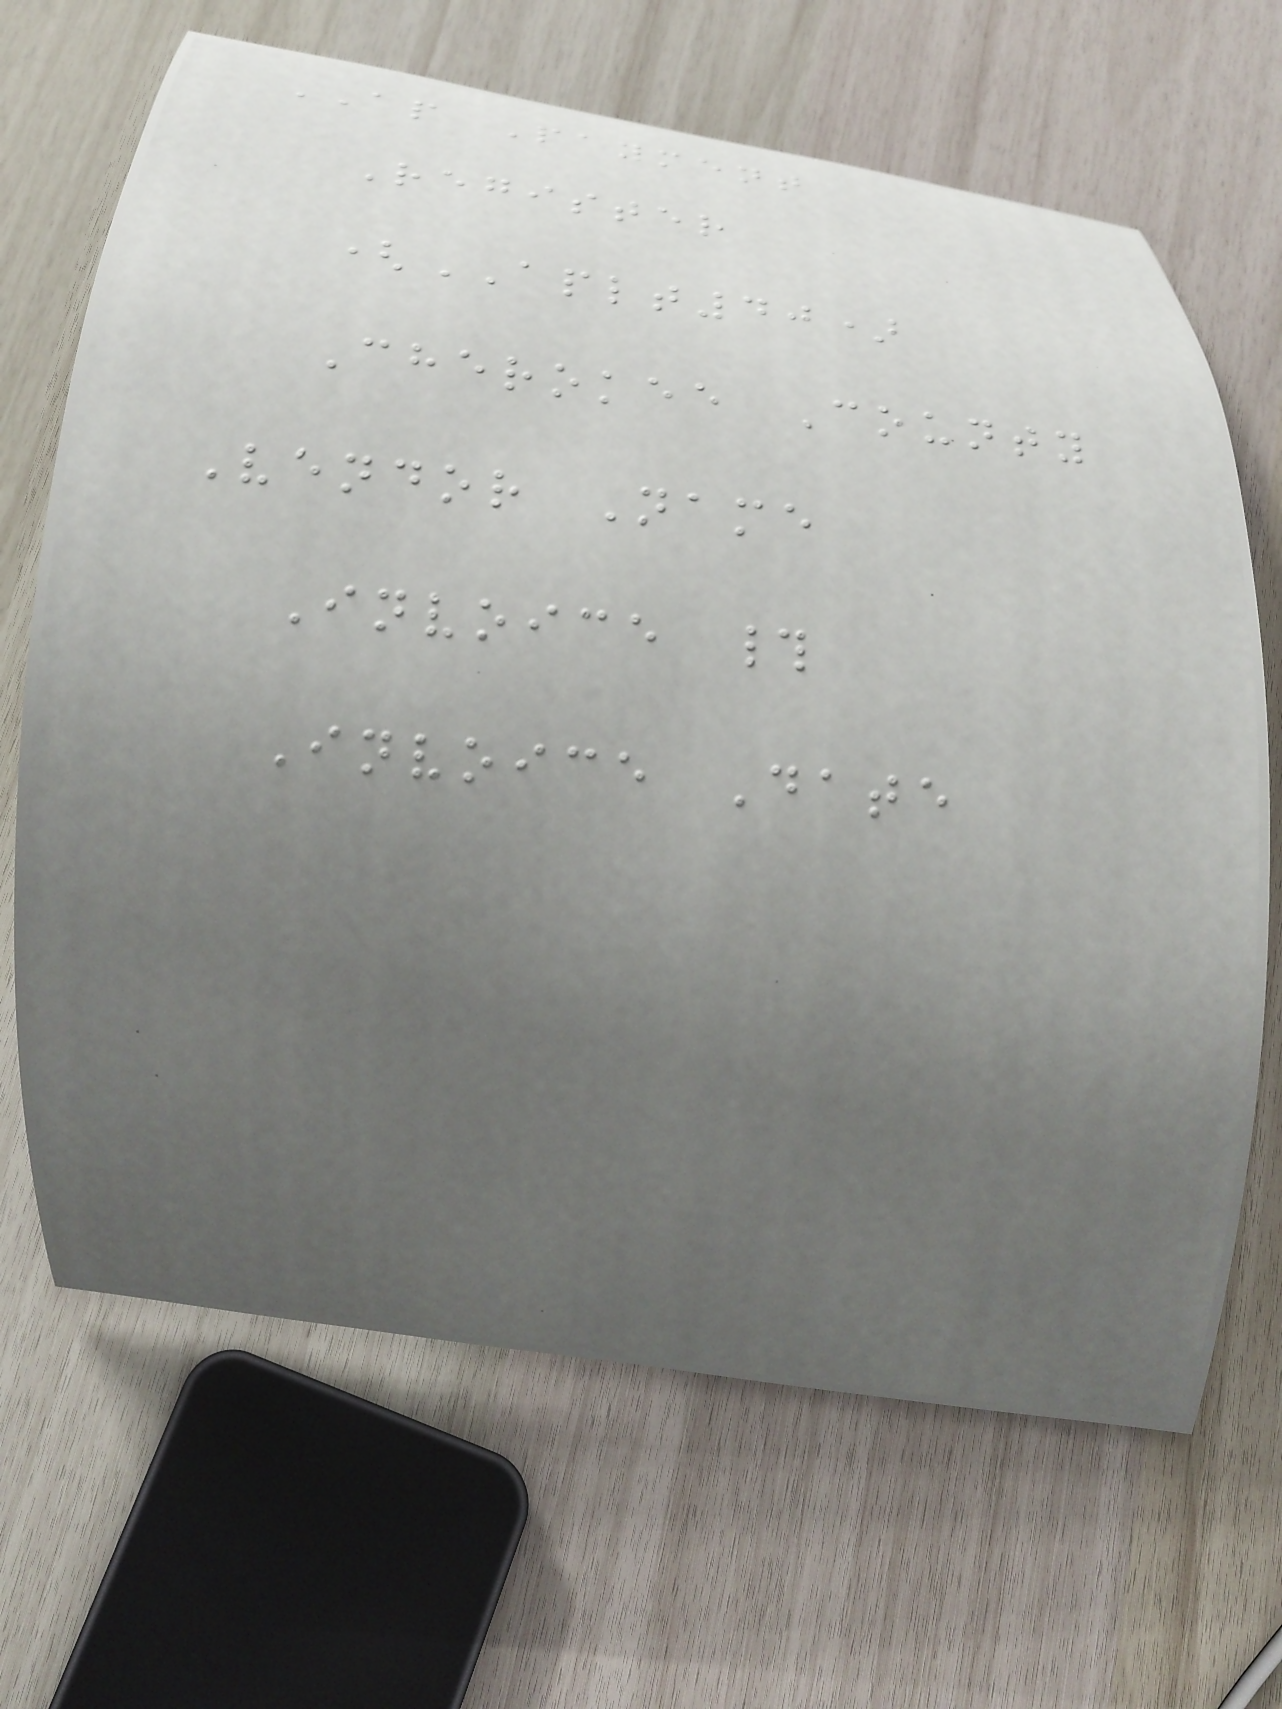AP Payment
Register
(APLT40)
Cherokee County
Vendor Name
Invoice #
Invoice Date
